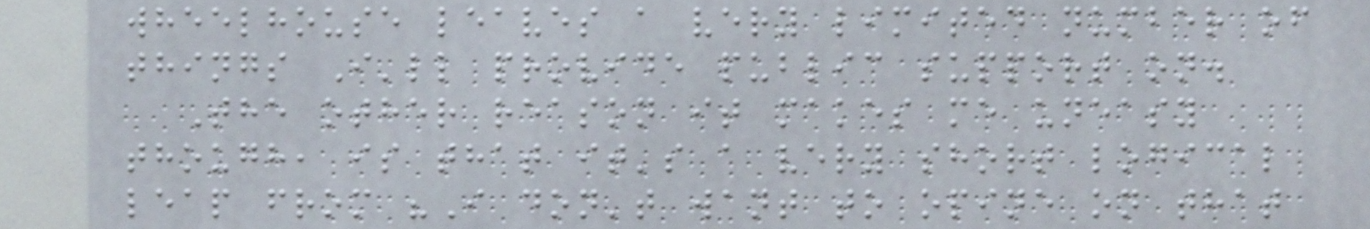wheelhouse leaves a very limited number of
things I'll provide public support on.
The other reason it makes me uneasy
though, is that it's a very short logical
leap from "I don't want to opine on that
